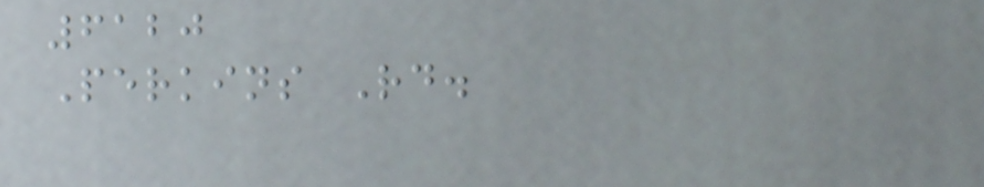6120
Perkins Rd.
